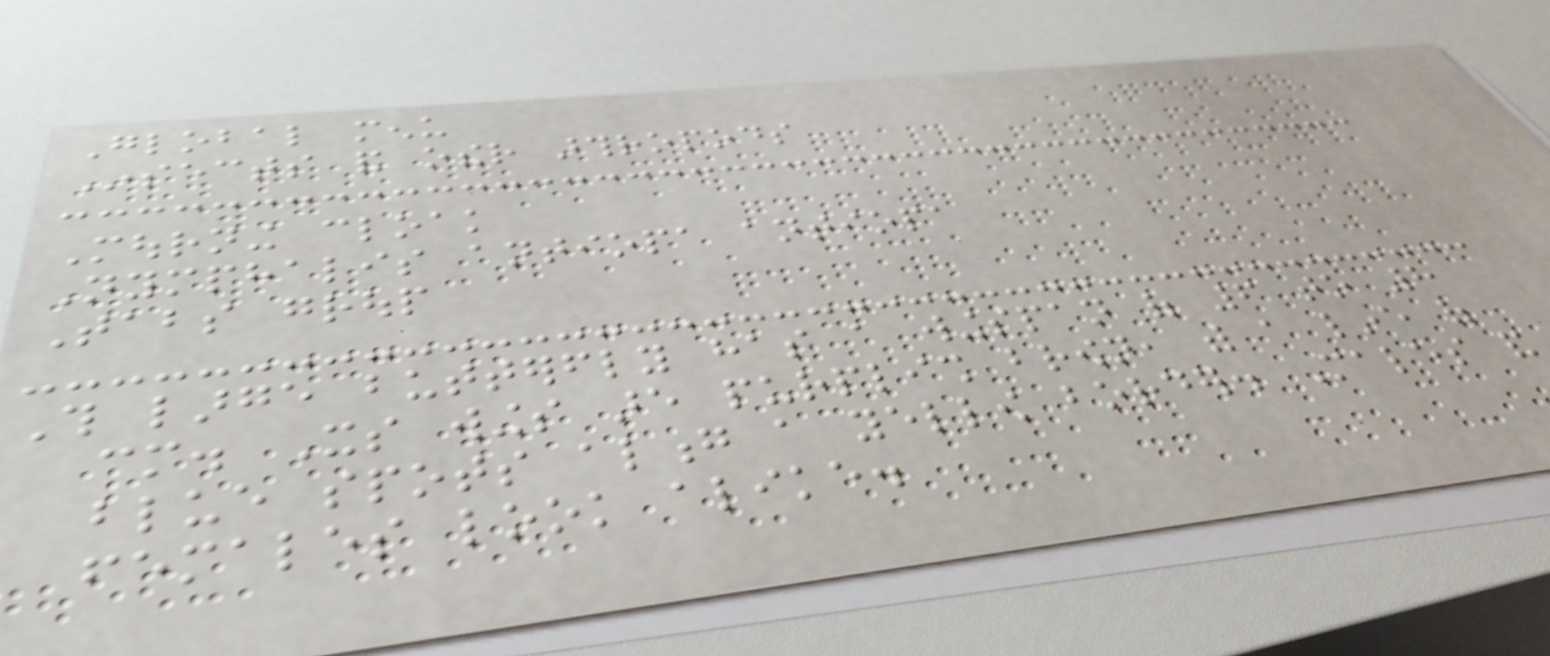Global menu
Insects and other arthropods
Mourning cloak
Nymphalis antiopa antiopa
Tabs group
This large butterfly has a wingspan of 6 to 8
cm. Its wings are purplish brown, with a line of
blue spots along a yellow border. Males and
females look alike.
